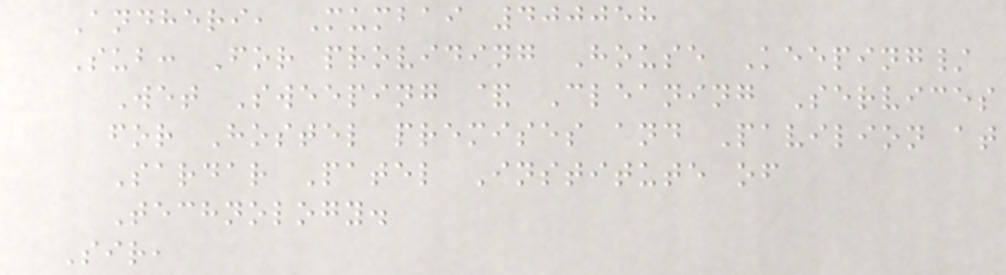Andheri, Mumbai 400058
Sub: For providing House Keeping/
Wet Sweeping & Cleaning Services
for Hostel premises and Pavilion at
Sardar Patel Institute of
Technology.
Sir,
